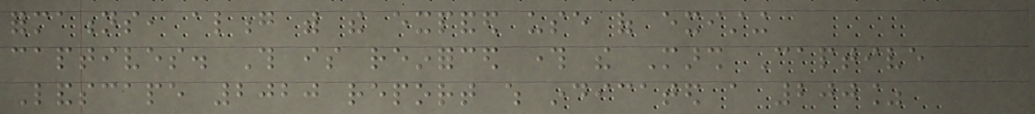formations, along with the expanded use of existing
captives. This is reinforced through the Marsh Captive
Landscape 2020 report which indicated a 200%
